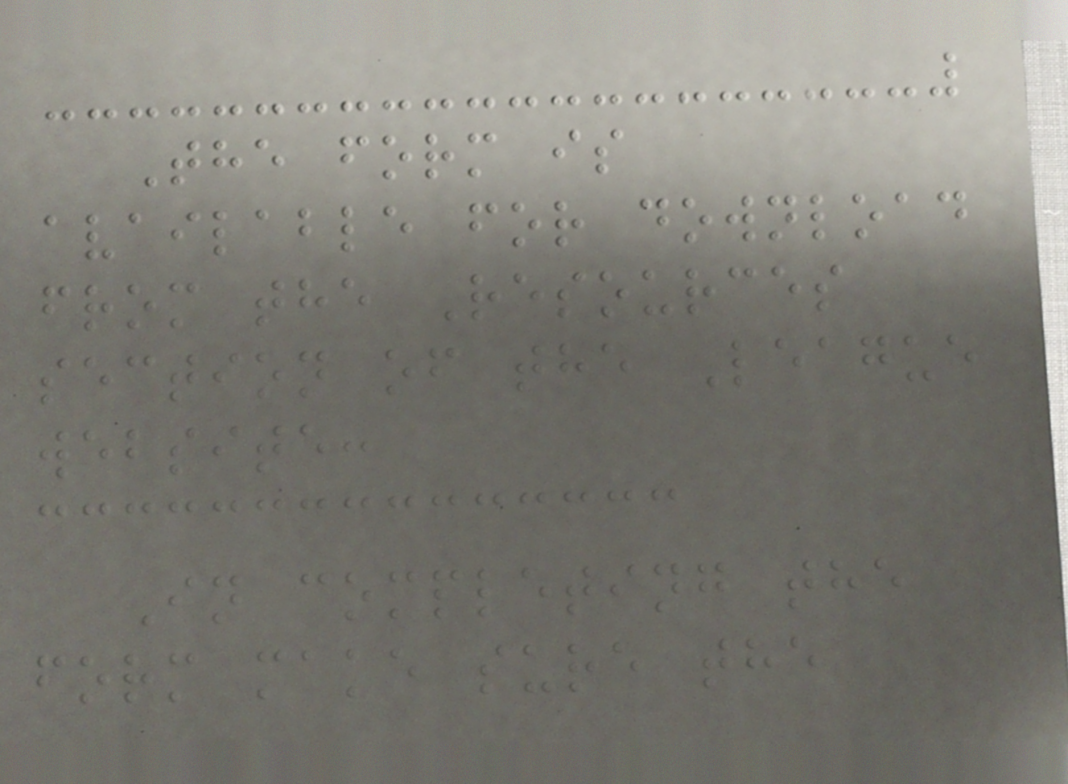The form is
available for download
from the Resources
section of the League
website:
In completing the
form make sure the
